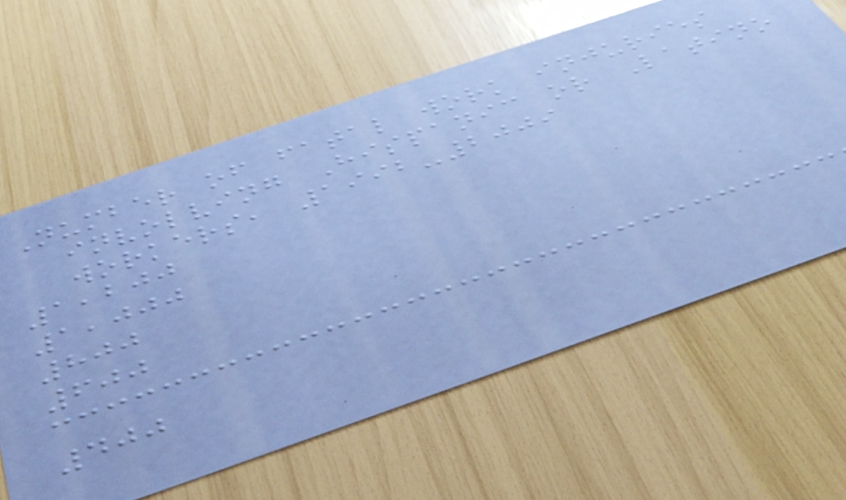Number of fatal work injuries
involving Hispanic or Latino
workers, 1992-2009
1,200
1,000
800
600
400
